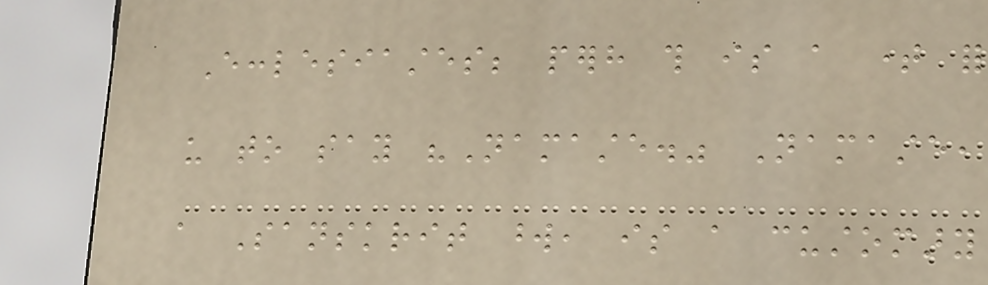Ecclesiastes; perhaps this is a time for
us to say "Namaste." Namaste,
a Sanskrit word, is a customary
